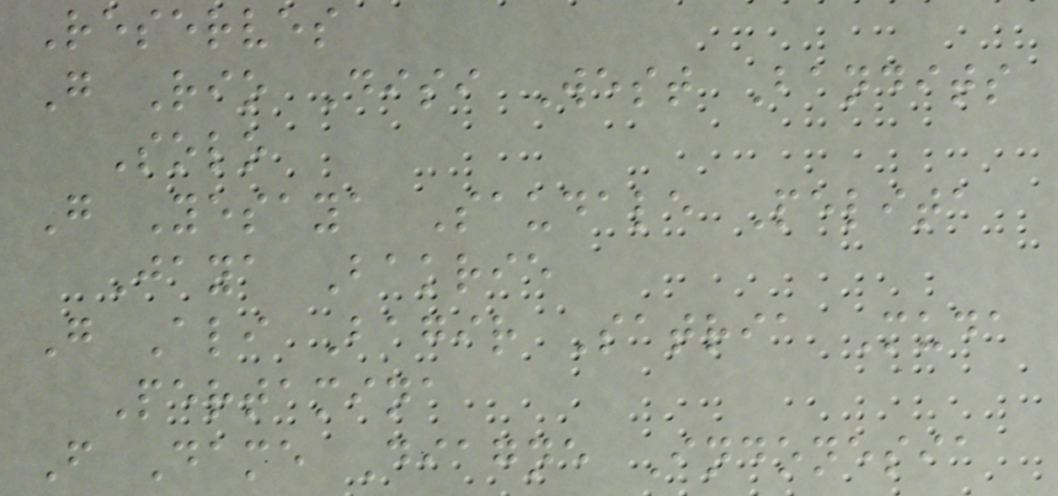Reserves
G Rio Disi West Bandits
Solo
G Yesaya Saudale Pelita
Jaya Bakrie
G Ali Bagir Satria Muda
Pertamina
F Dame Diagne Indonesia
